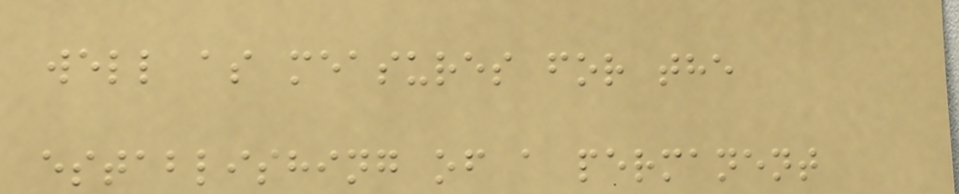well as measures for the
establishing of a permanent
